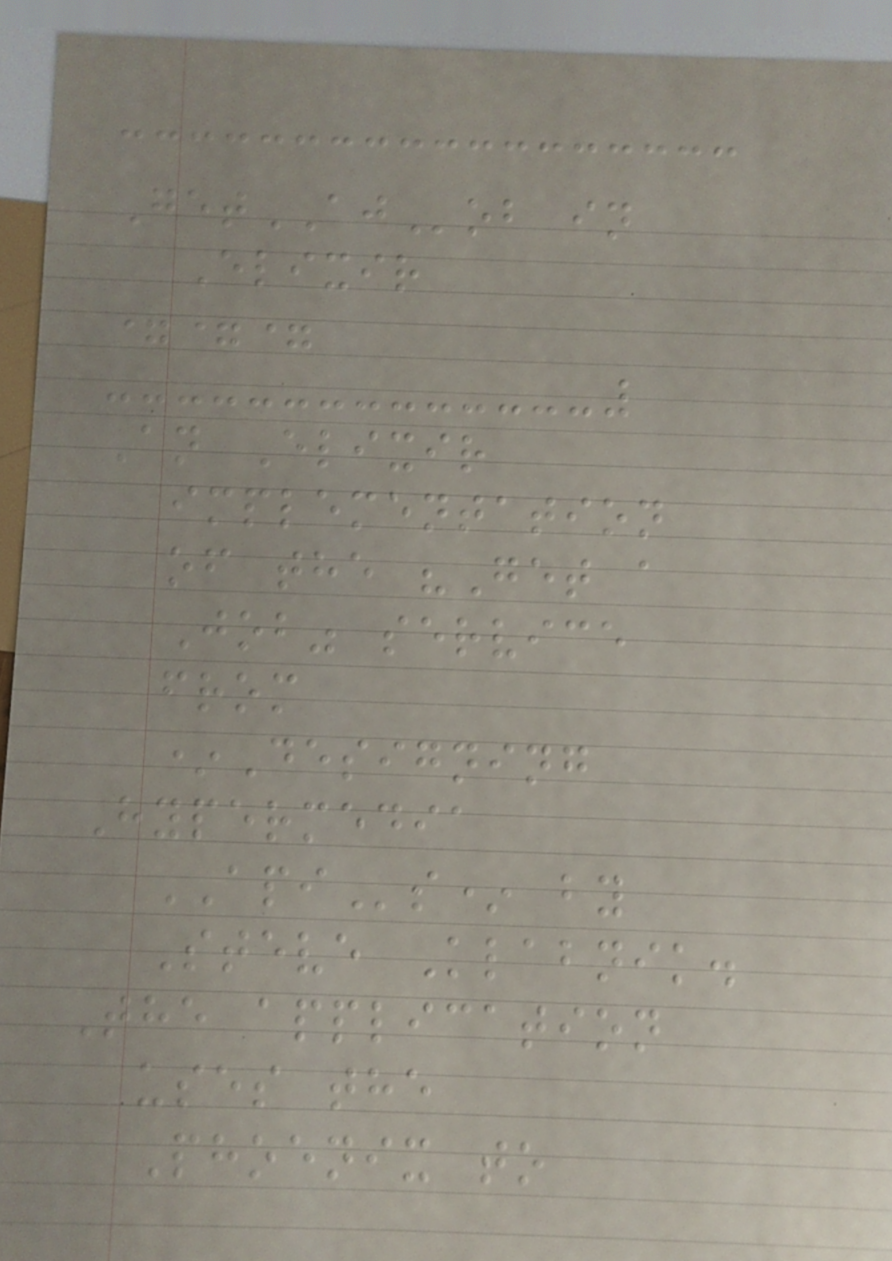GetAJob in
Elixir
===
An Elixir
implementation
of the "Get a
Job" service
from
*Designing
Hypermedia
APIs* by
Steve Klabnik.
The application
uses the
Phoenix to
